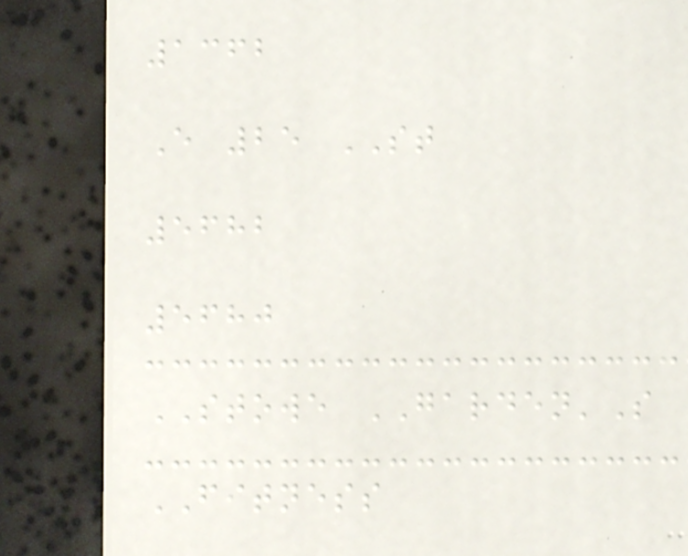1362
E 25 ST
5682
5680
STOWE GARDEN'S
FITNESS
